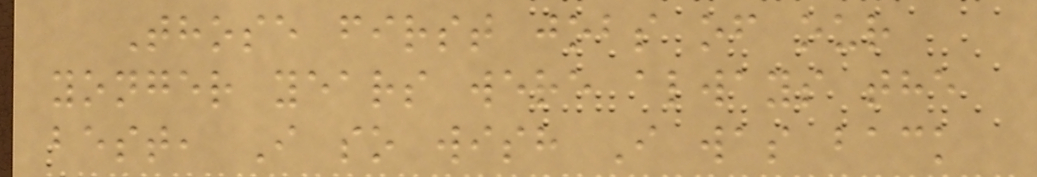Those first jobs of our
yonger years were always the
best, I so wish I was back
